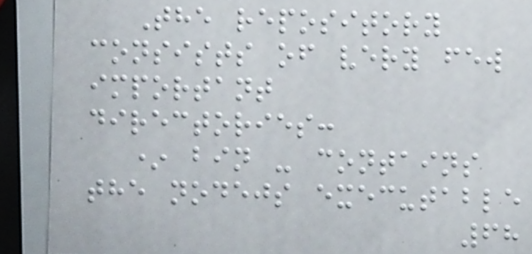The repository
consists of very few
important
directories:
* bin - contains
the nodejs executable
68
